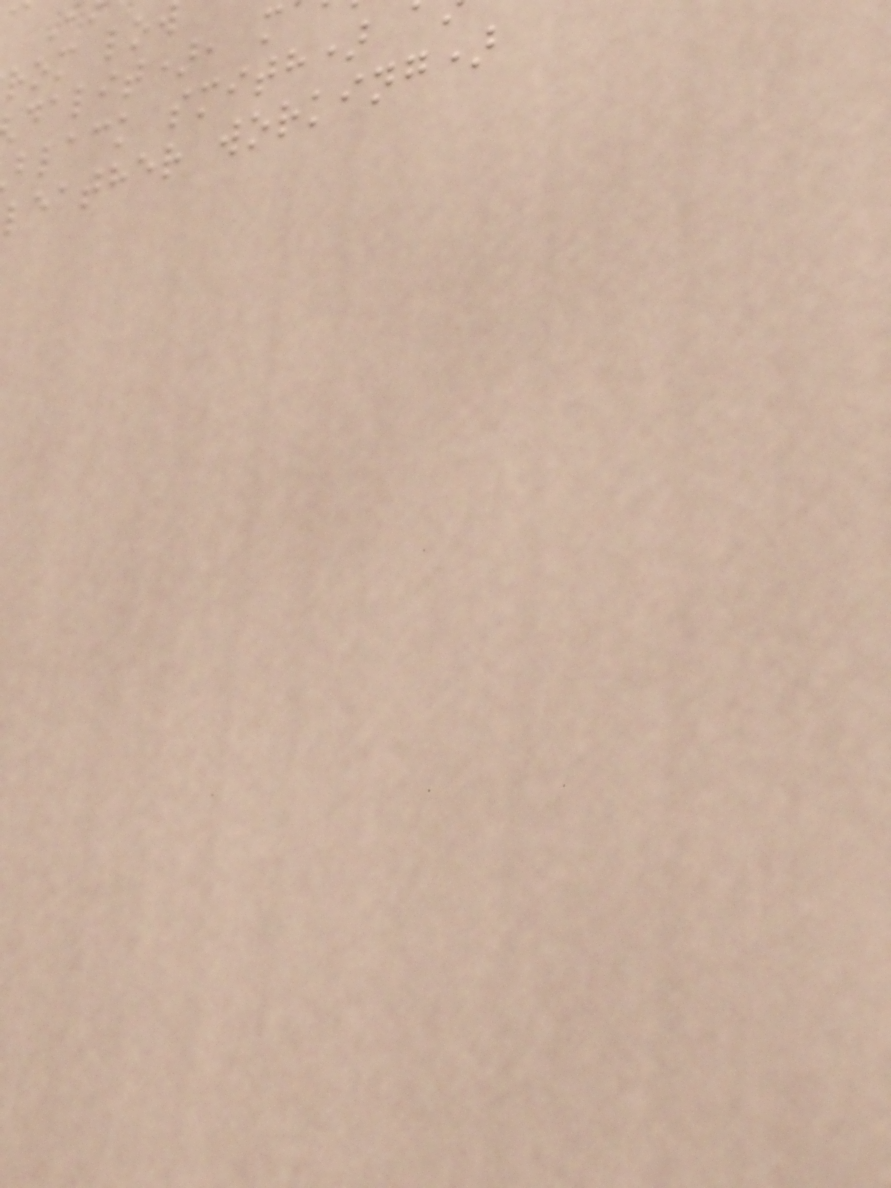rom low
dalit), m
black smith)
leather working)
